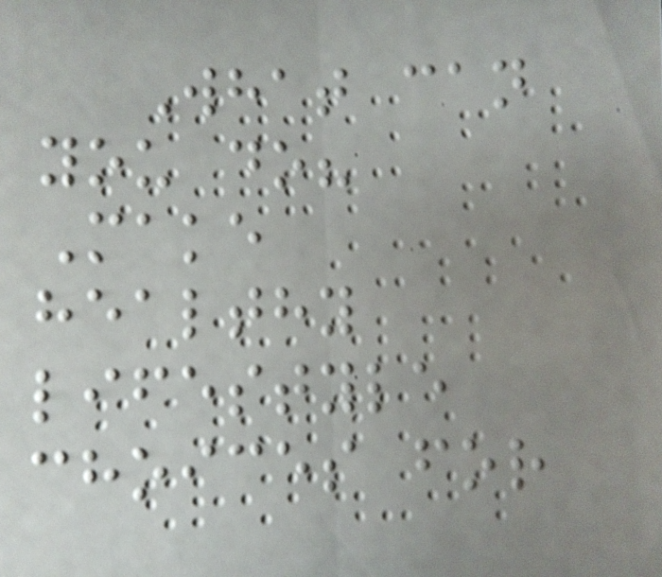What can
you do?
Make
healthy
lifestyle
choices for
